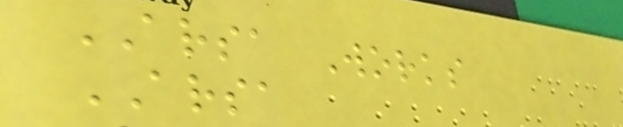ARSA Works
ARSA
